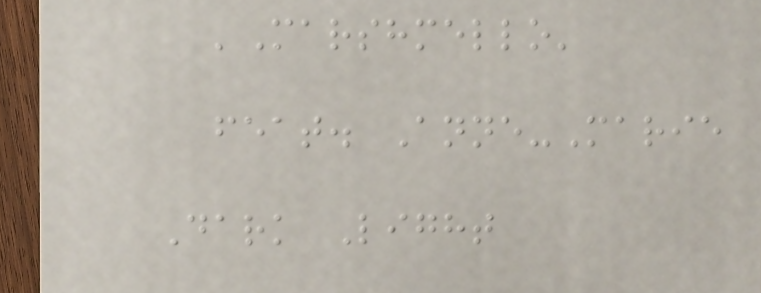'Marshmello'
feat. Anne-Marie
Dark Light
